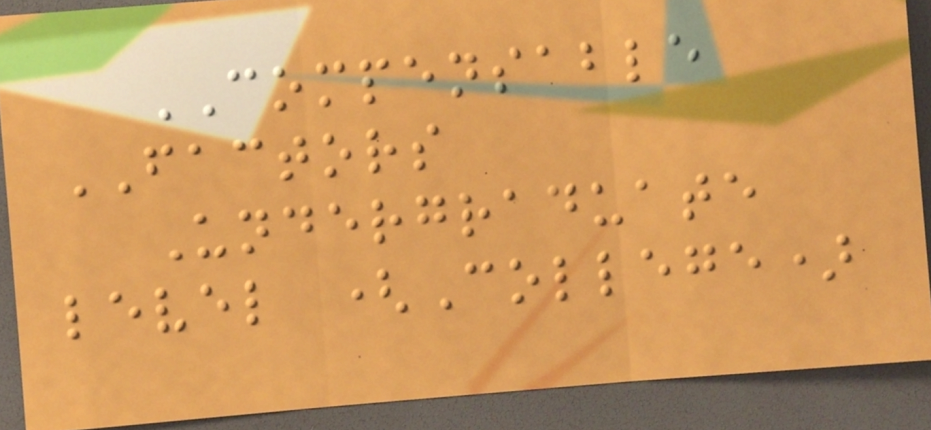COMPENSABLE
FACTORS
Undergraduate
level (College)
